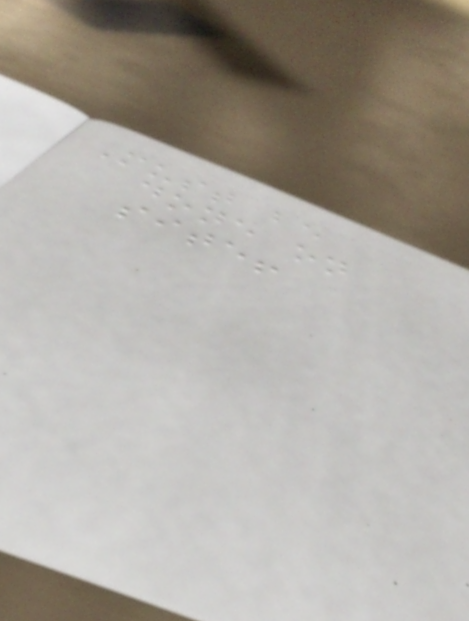Must be
done on
site!
